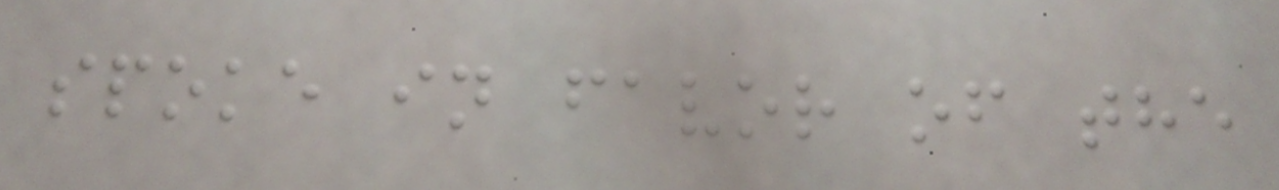spoke in favor of the
